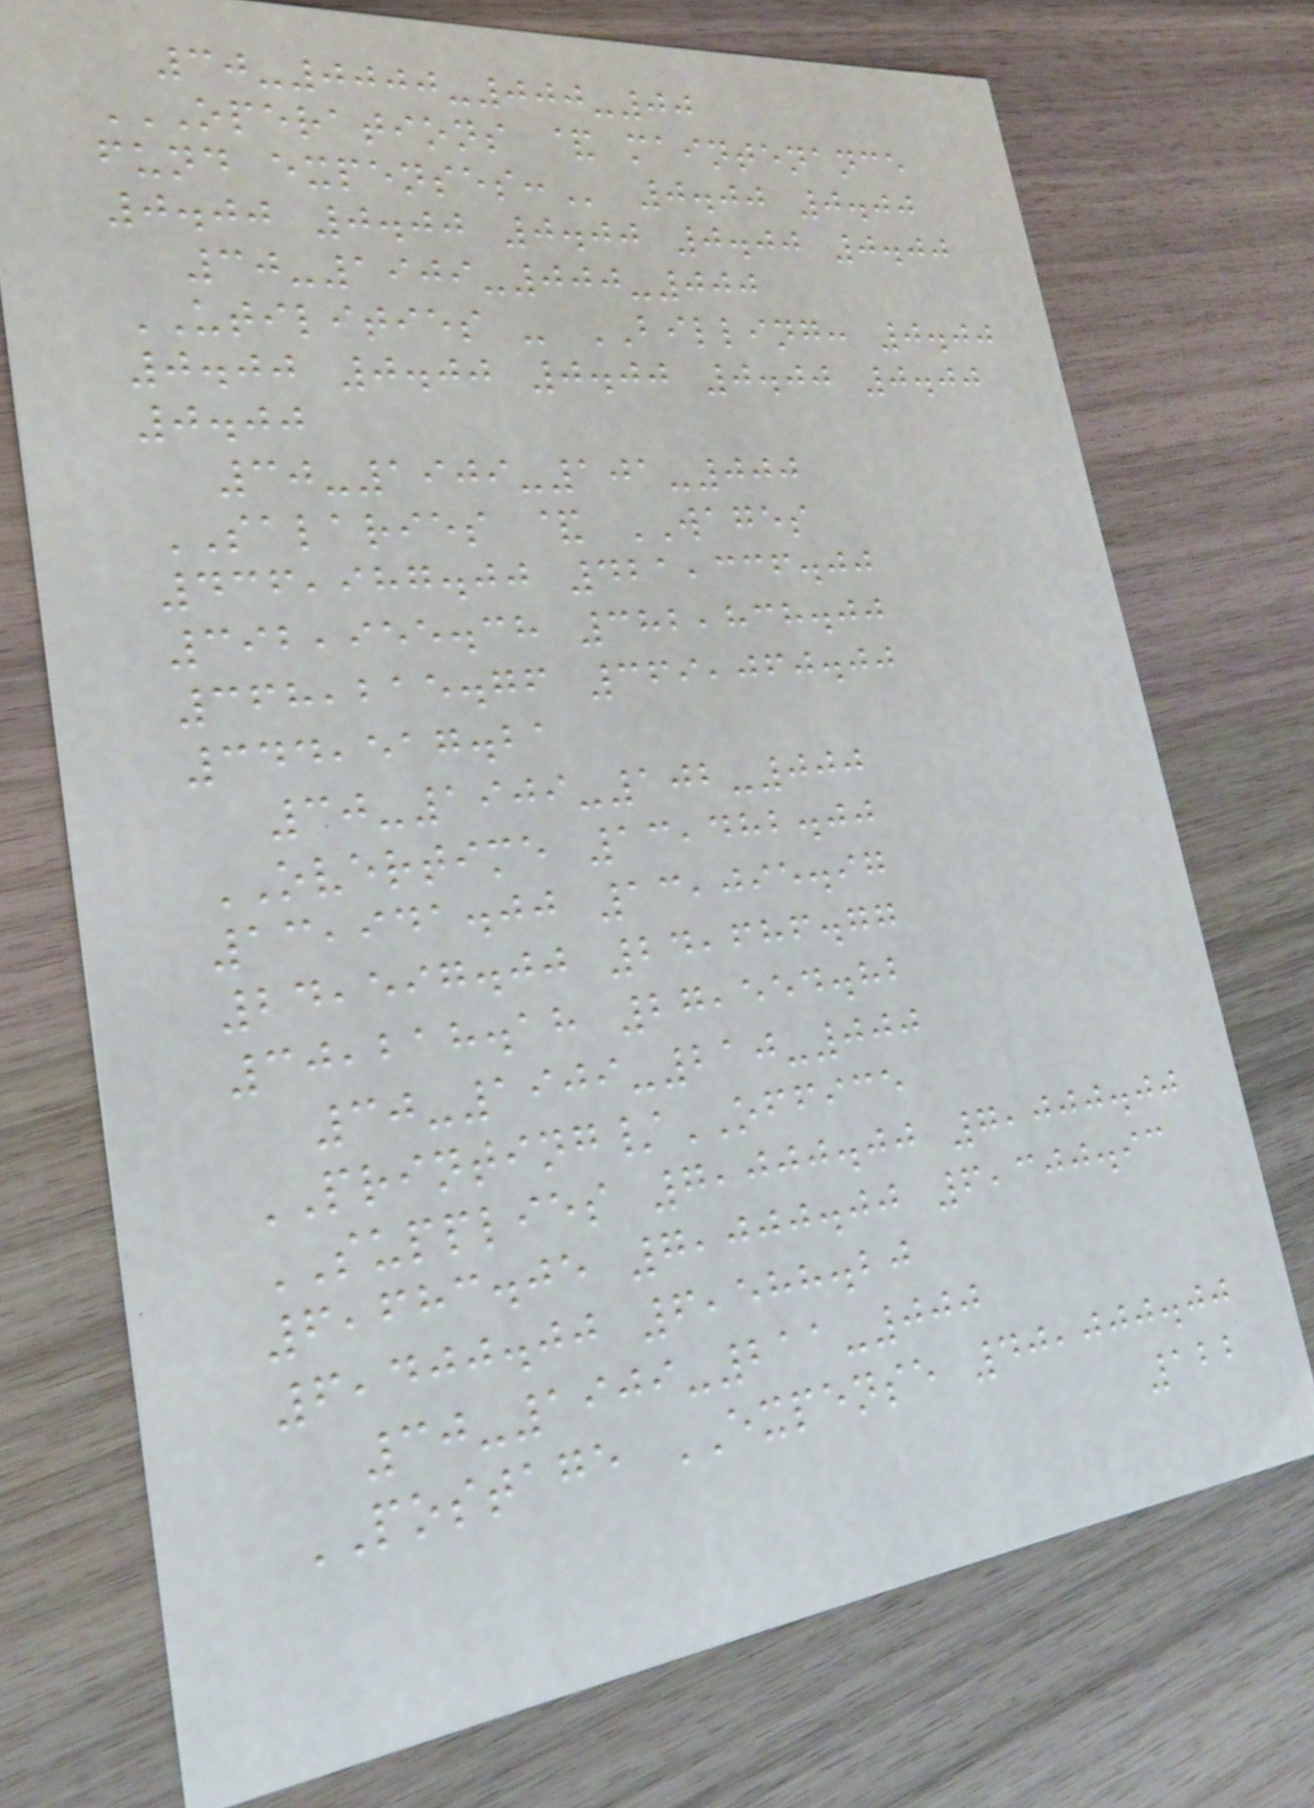30-0000-000-00
OPERATIONS & MAINTENANCE
FUND EXPENSES: 0.00 0.00
0.00 0.00 0.00 0.00 0.00
30-1909-000-000
UTILITIES - BILLING: 0.00
0.00 0.00 0.00 0.00 0.00
0.00
30-1909-101-000
SALARIES & WAGES
436,987.00 421,336.00
392,955.38 382,838.00
368,215.76 369,060.00
344,517.21
30-1909-102-000
OVERTIME 13,482.00
13,941.00 13,095.97
24,597.00 24,686.77
30,218.18 27,554.82
30-1909-210-000
PRINTING/OFFICE
SUPPLIES 7,000.00 7,000.00
6,683.05 7,000.00 6,300.93
6,400.00 6,588.20
30-1909-211-000
POSTAGE EXPENSE 40,000.00
122
